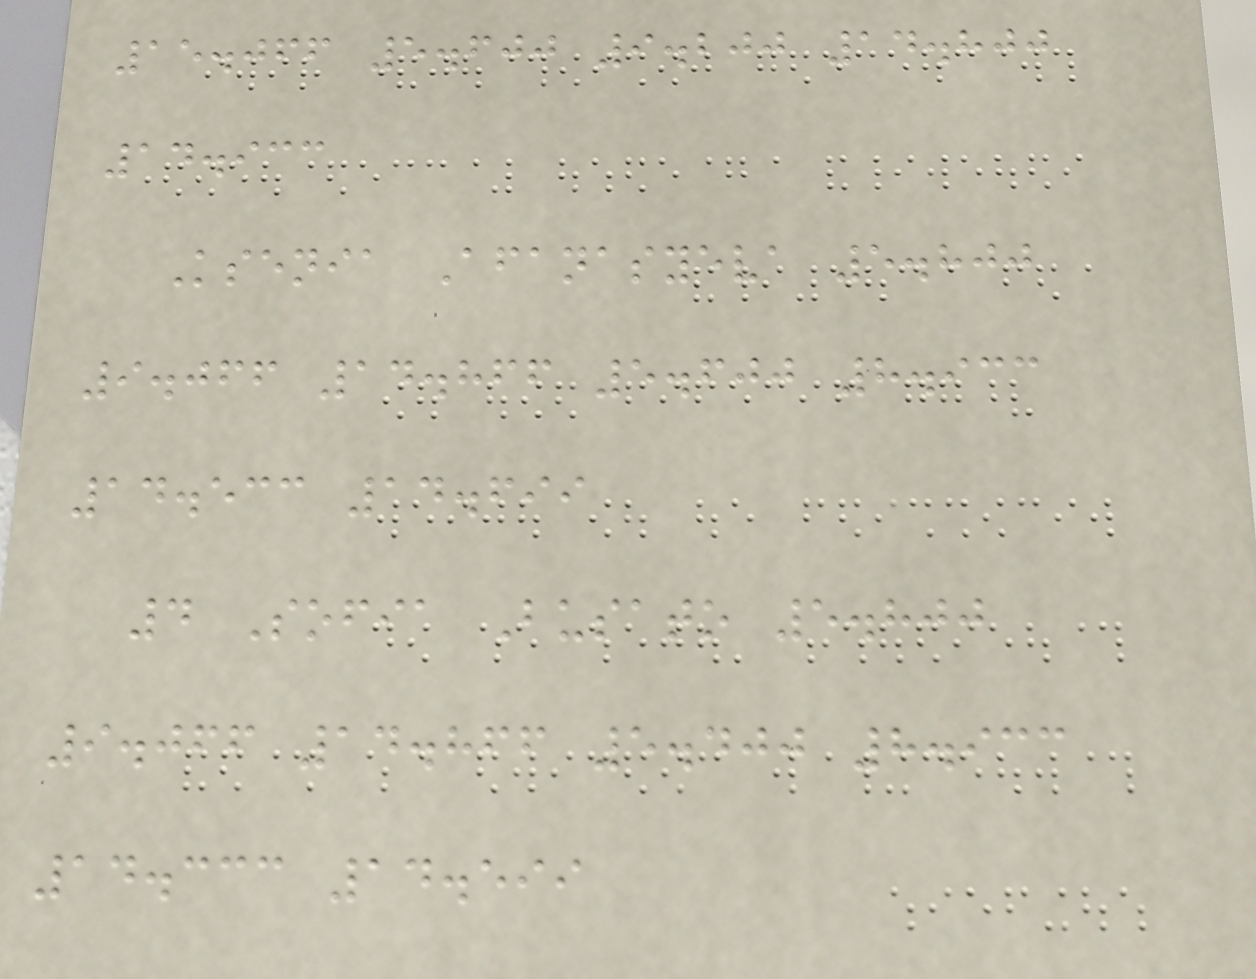15.066 5.600 9.200 14.800
14.933
Ksenia Afanasyeva 5.800
9.066 14.866 5.600 8.933
14.533 14.699
4 Sofia Busato 5.800
9.066 14.866 5.400 8.933
14.333 14.599
